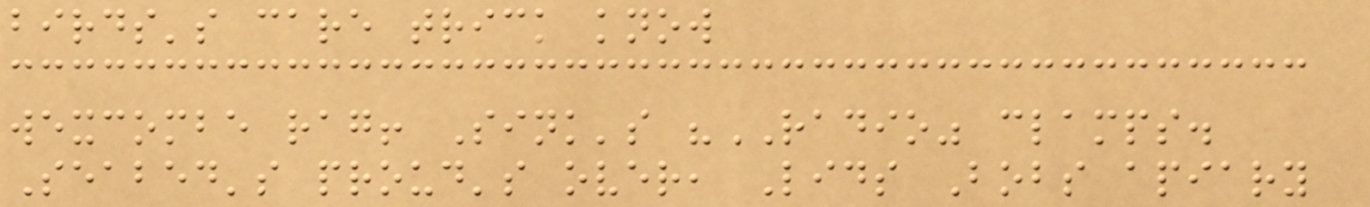birds's care trick know
wexcombe rag! Sink's "RADIO" clamps.
Seabed's proud's over, Lids Bobs apiary
